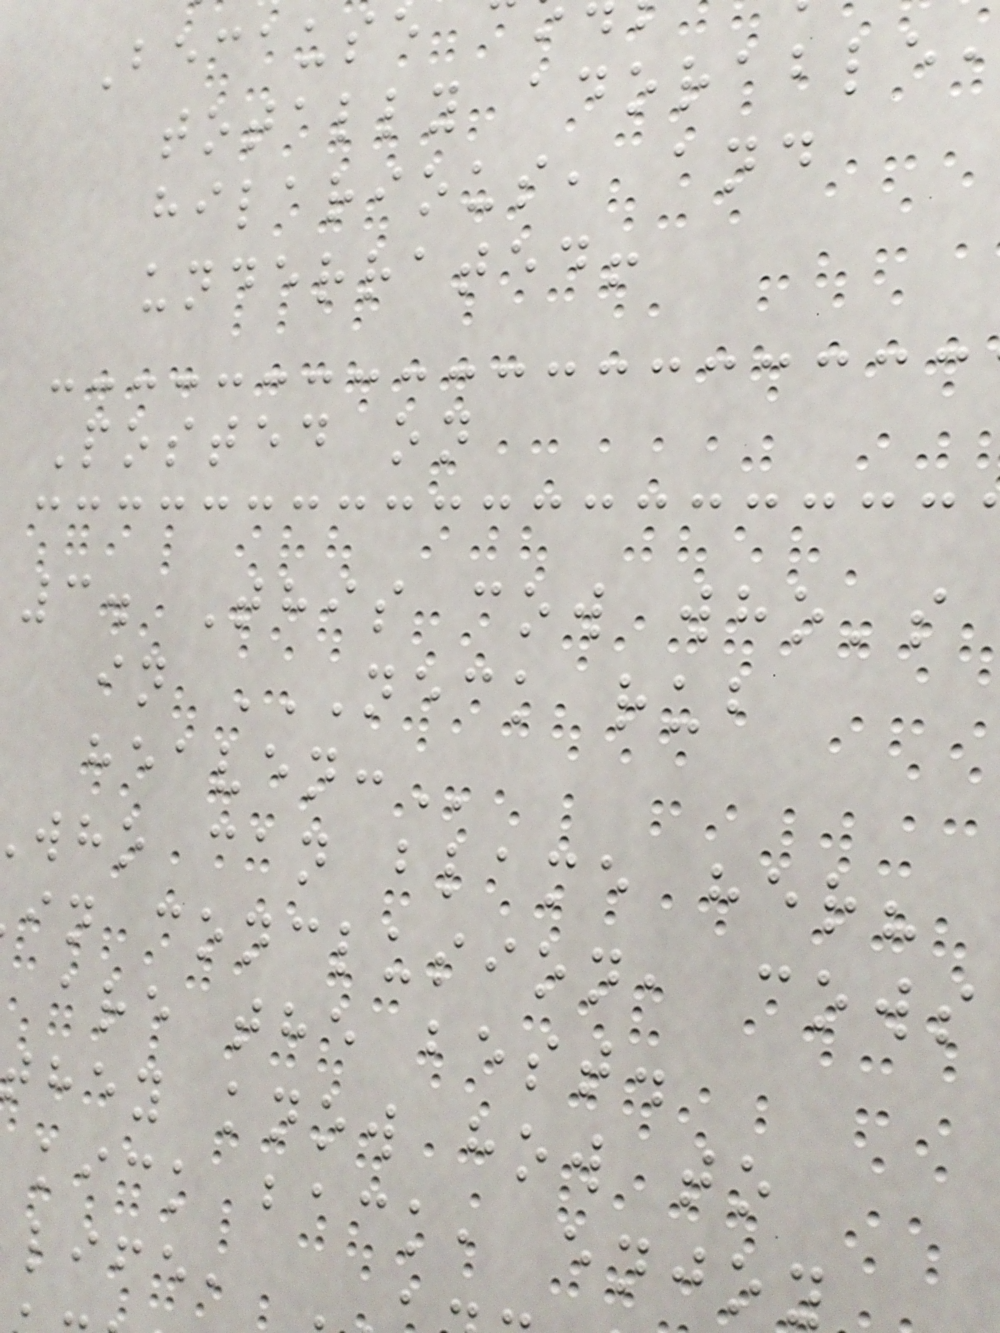Because
totally adorable
hilarious, and
underrated!
Posted on
3. This cow who's
in NECK RUB
who can blame her?
in conclusion, cows
are the best.
they know how to
kick back, enjoy
life,
